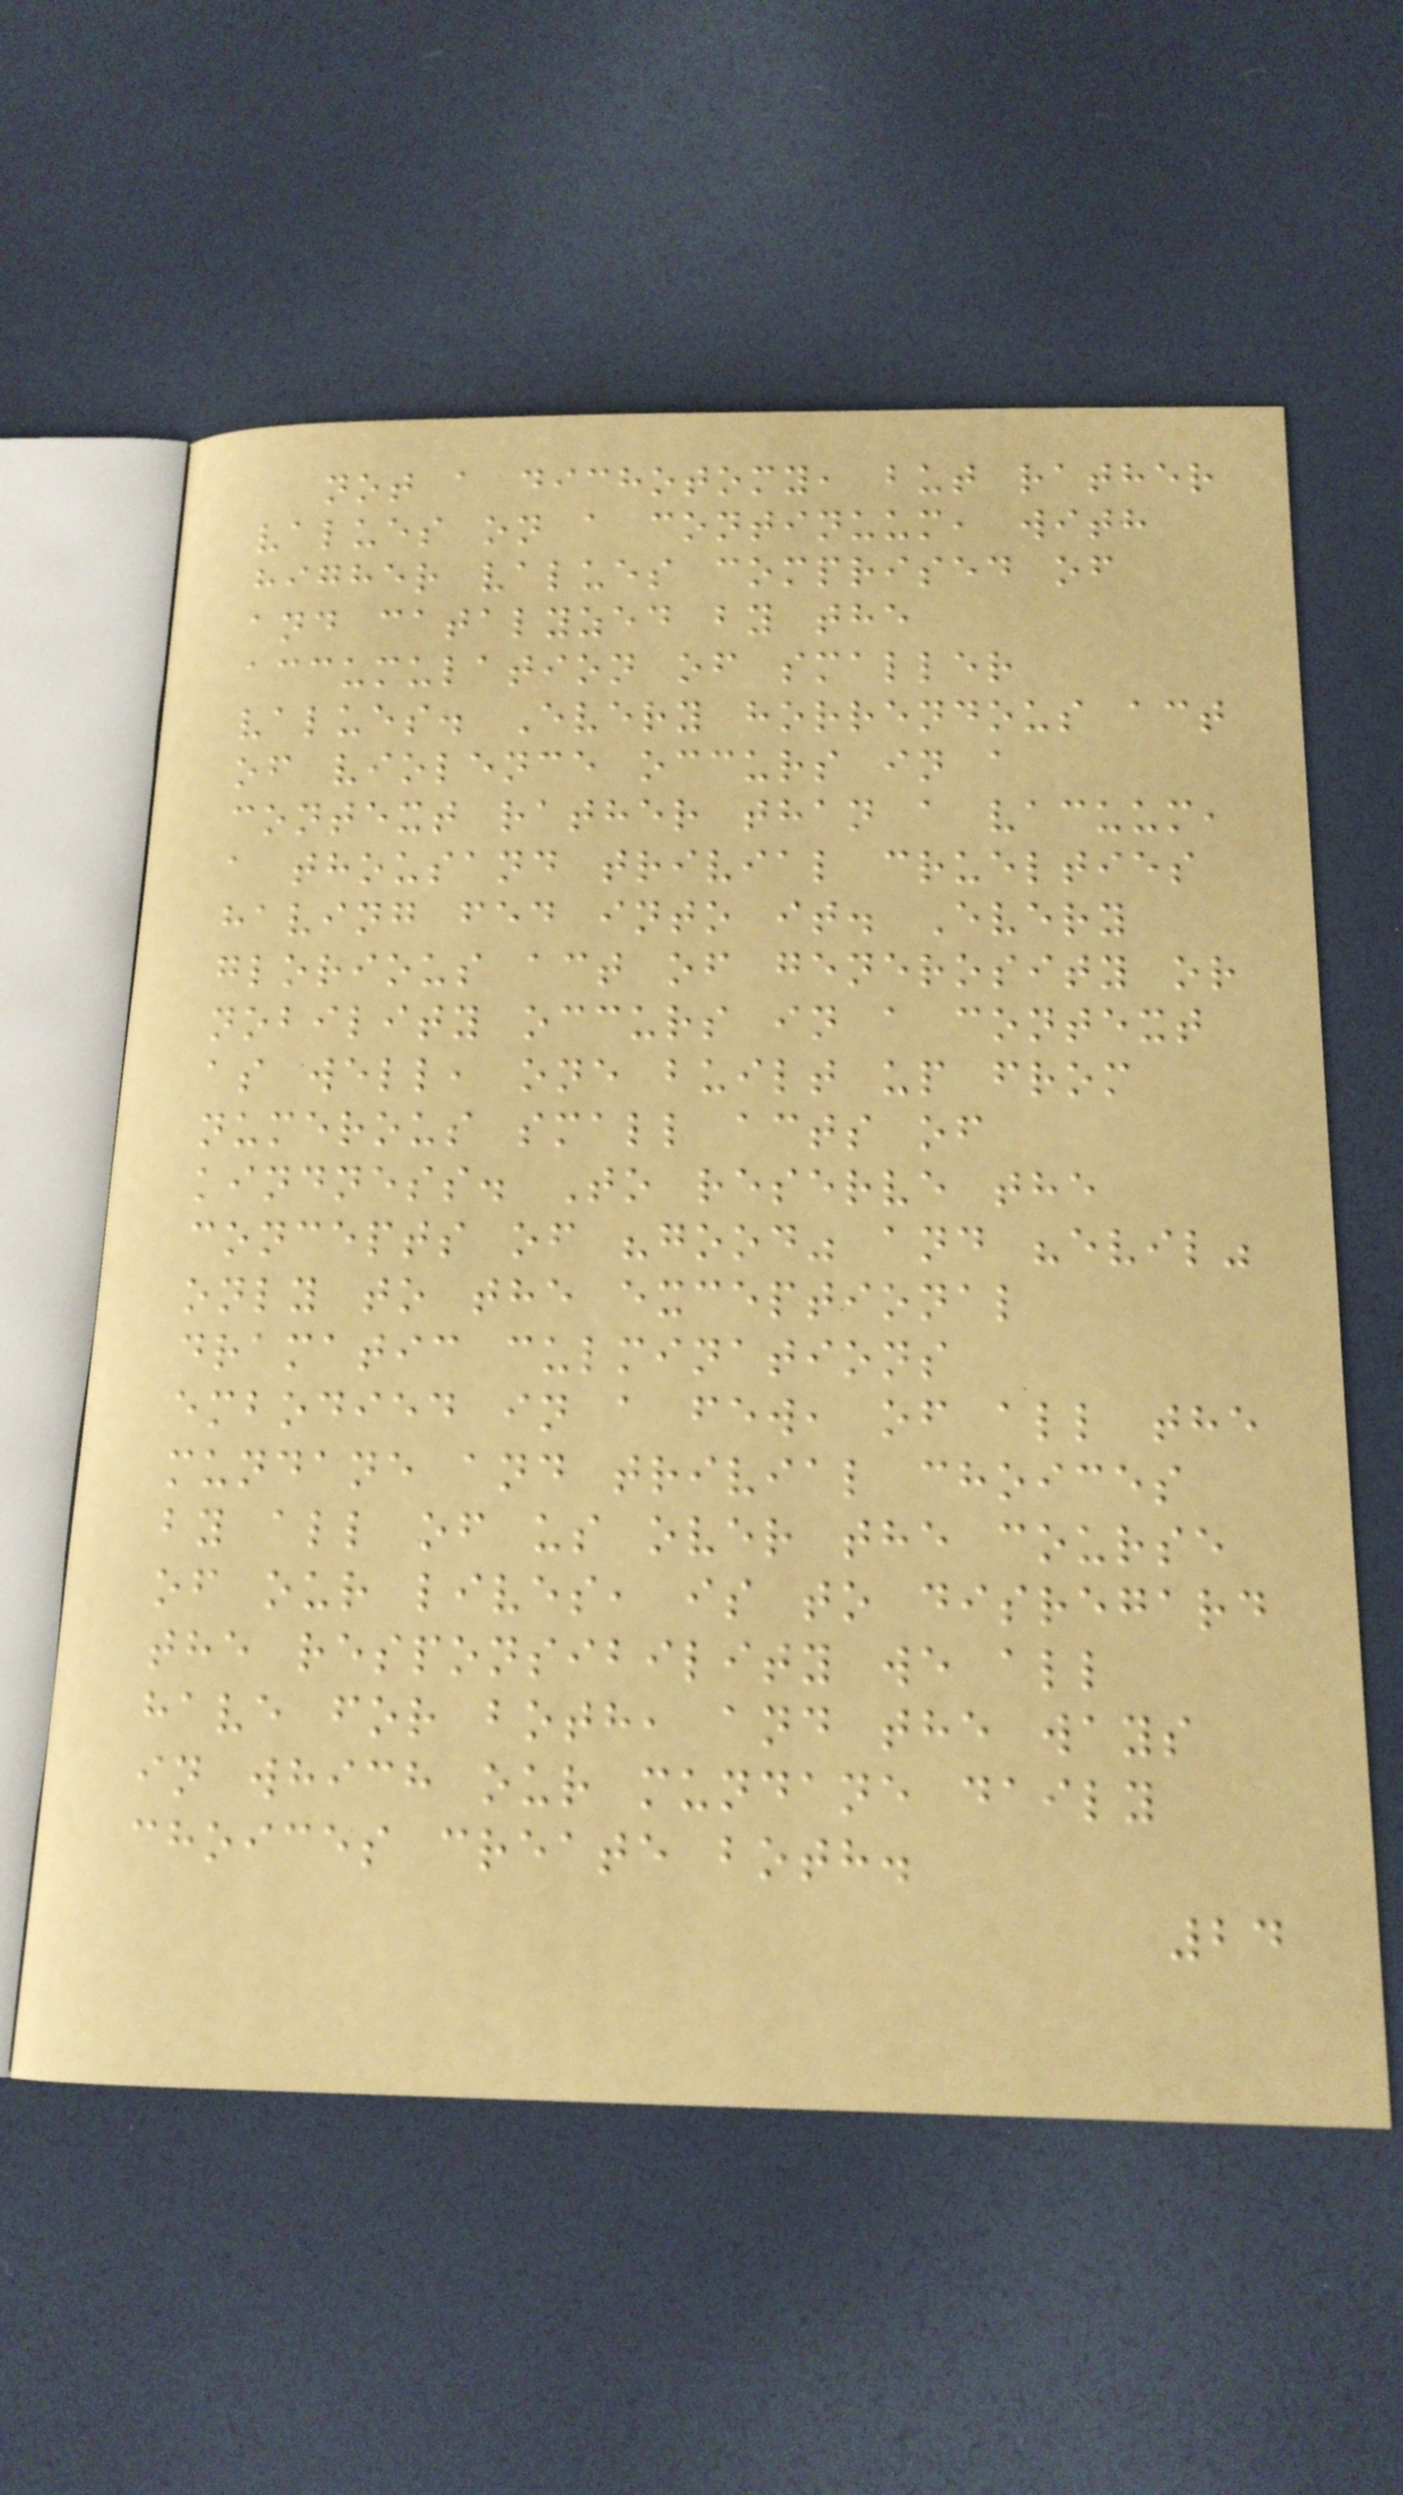not a dichotomy, but rather
values on a continuum, with
higher values comprised of
and catalyzed by the
accumulation of smaller
values. Every horrendous act
of violence occurs in a
context rather than a vacuum,
a thousand trivial cruelties
having fed into it. Every
glorious act of generosity or
nobility occurs in a context
as well, one built up from
numerous small acts of
kindness. To reserve the
concepts of "good" and "evil"
only to the exceptional
dramatic culminations
embodied in a few, of all the
mundane and trivial choices
by all of us over the course
of our lives, is to disregard
the responsibility we all
have for both, and the ways
in which our mundane daily
choices create both.
24
